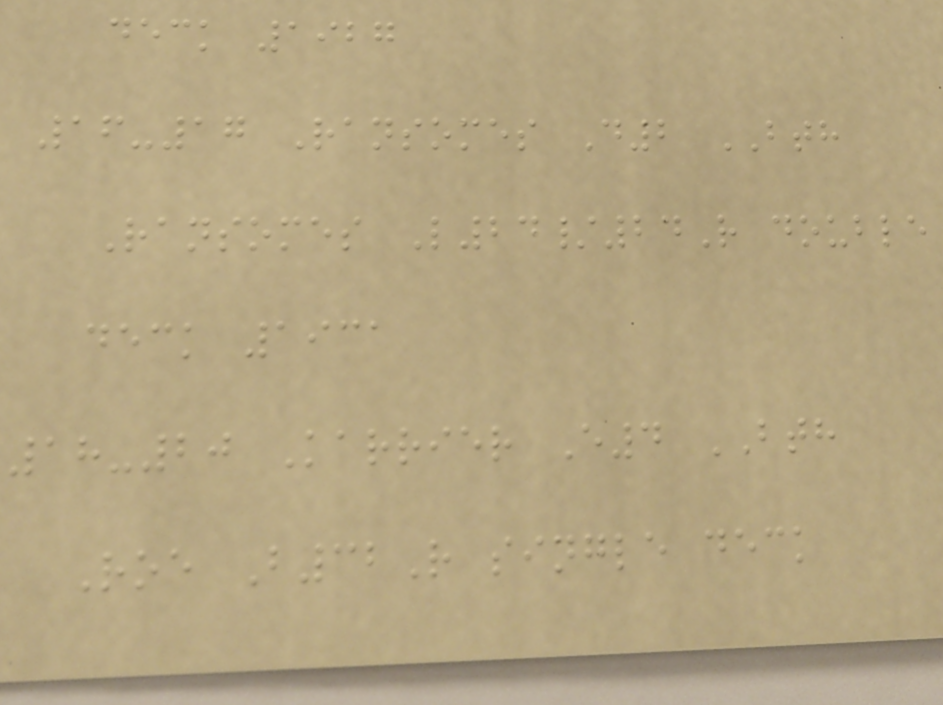deck 1927
16-17 Ransomes D2 BTH
Ransomes L24/24R double
deck 1931
18-20 Karrier E4 BTH
Roe B32R single deck
